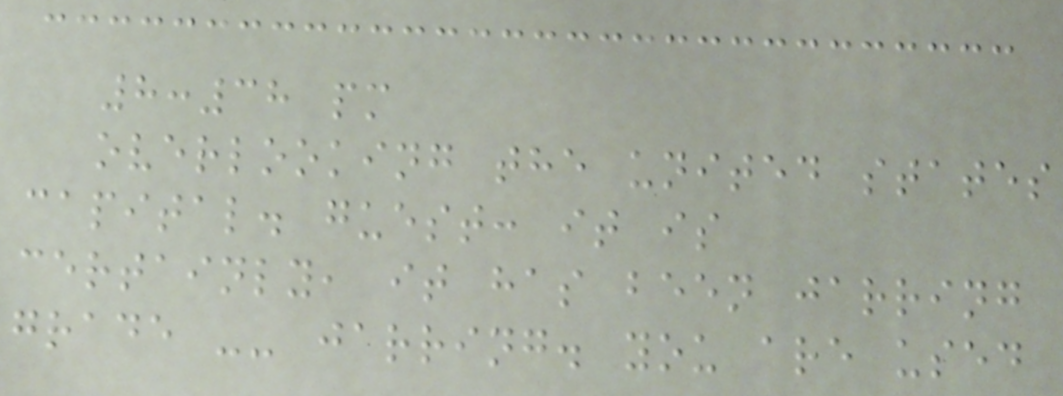8:38 pm
overlooking the united states
capital. guest: it is
certainly, it has been jarring
grade -- jarring. you are used
